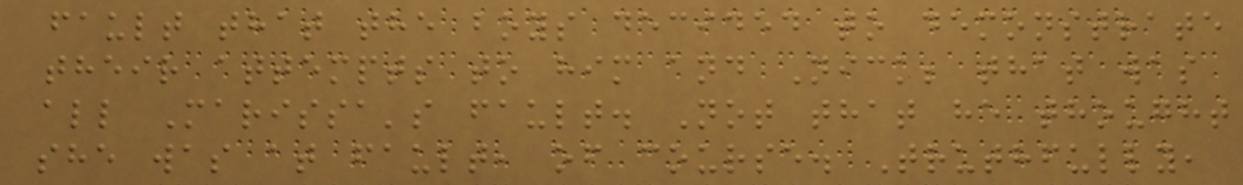fault that the boys decided to demonstrate
their attempts to him and Nick; that was
all Marissa's fault. Not that he thought
she was at fault, of course. Truthfully,
